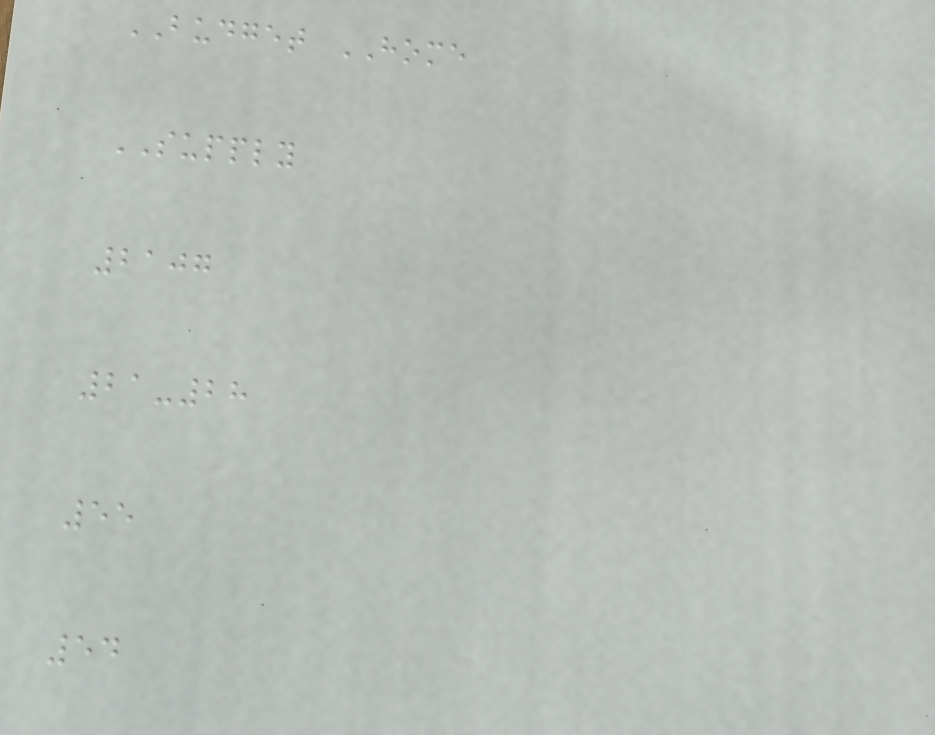BUDGET HOME
SUPPLY
2107
21-28
55
54
